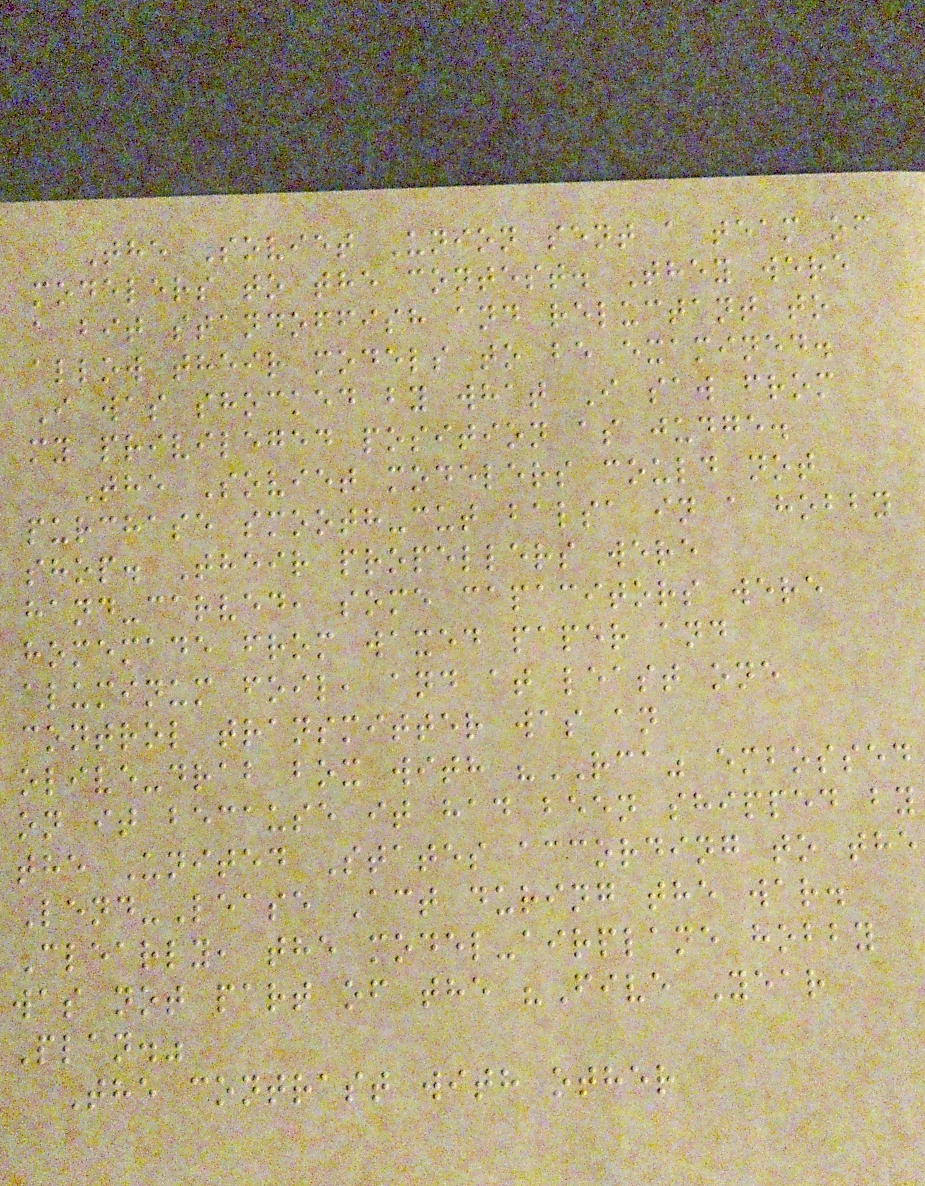The Soviet Union sent a team of
modelers to the contest. They were
a bit standoffish and reluctant to
allow their models to be examined.
I was shocked by what I saw from
my privileged position as judge.
The Soviet modelers could not
purchase smooth-cut balsa in a hobby
shop. Their propellers were
hand-carved, some capacitors were
homemade from waxed paper and
aluminum foil, and at least one
control transmitter was an
olive-drab box with "RCA" embossed
on it because it had been shipped by
the United States according to the
Lend-Lease Act during the war.
Clearly, the model-airplane hobby
was not part of the "Five Year
Plan."
The contrast with other
